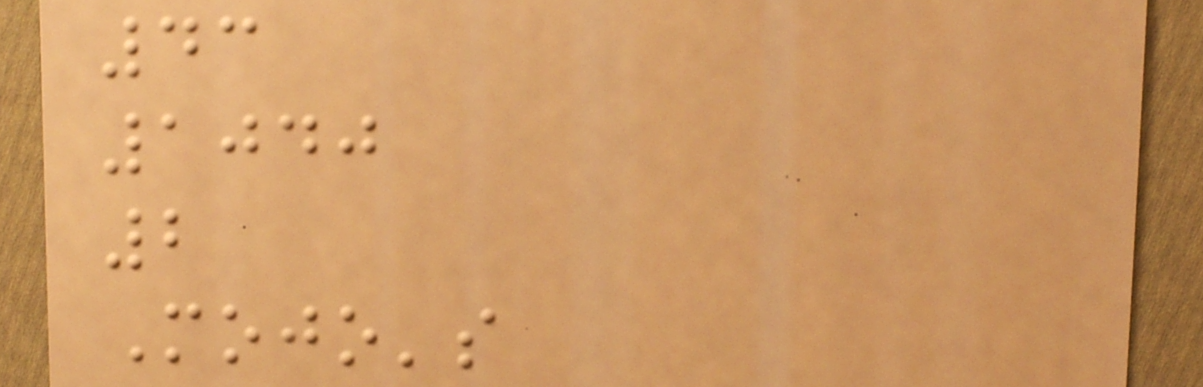43
1040
2
Mojo's
